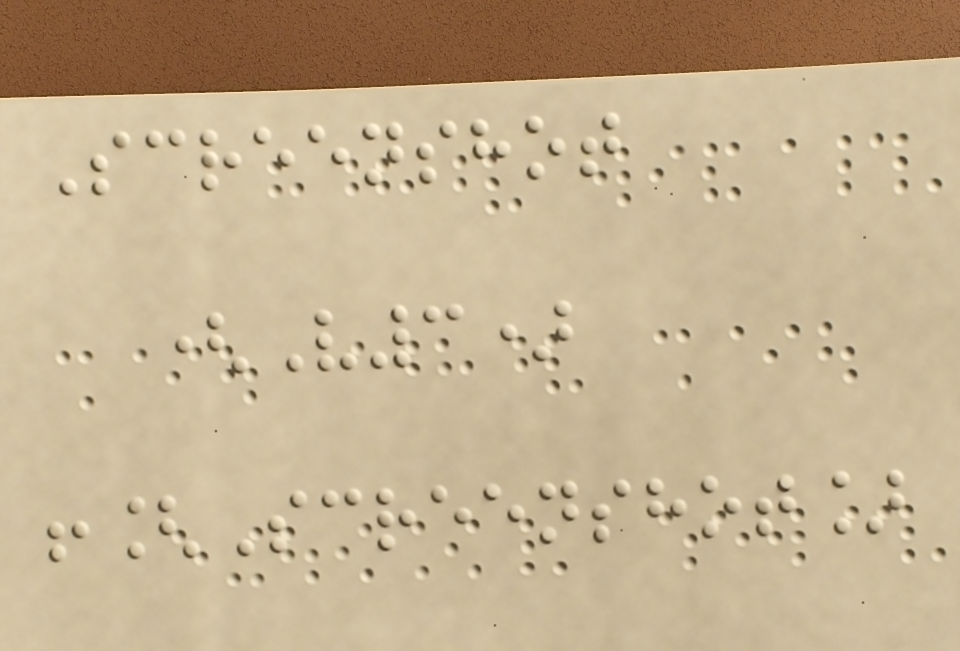Screenshot
(V3)
![Screenshot]
